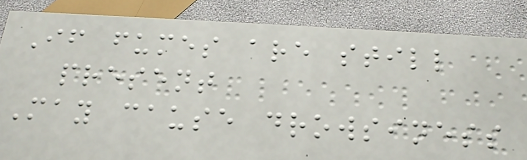If fumes are still
present
May cause drowsiness
